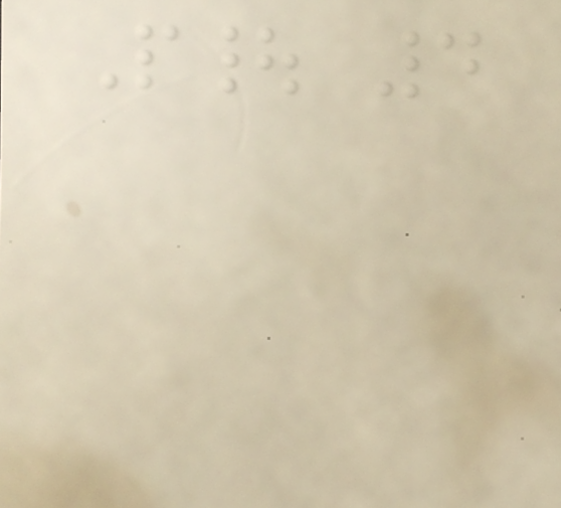P| 4
